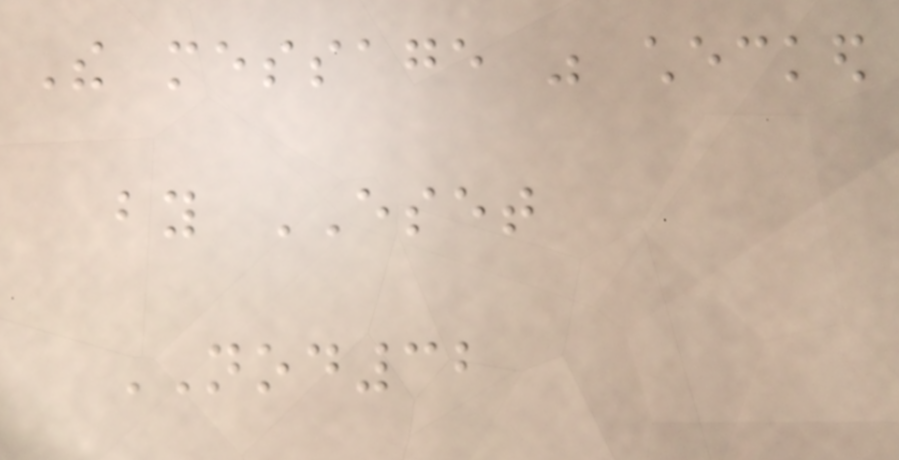The message was checked
by ESET
NOD32
